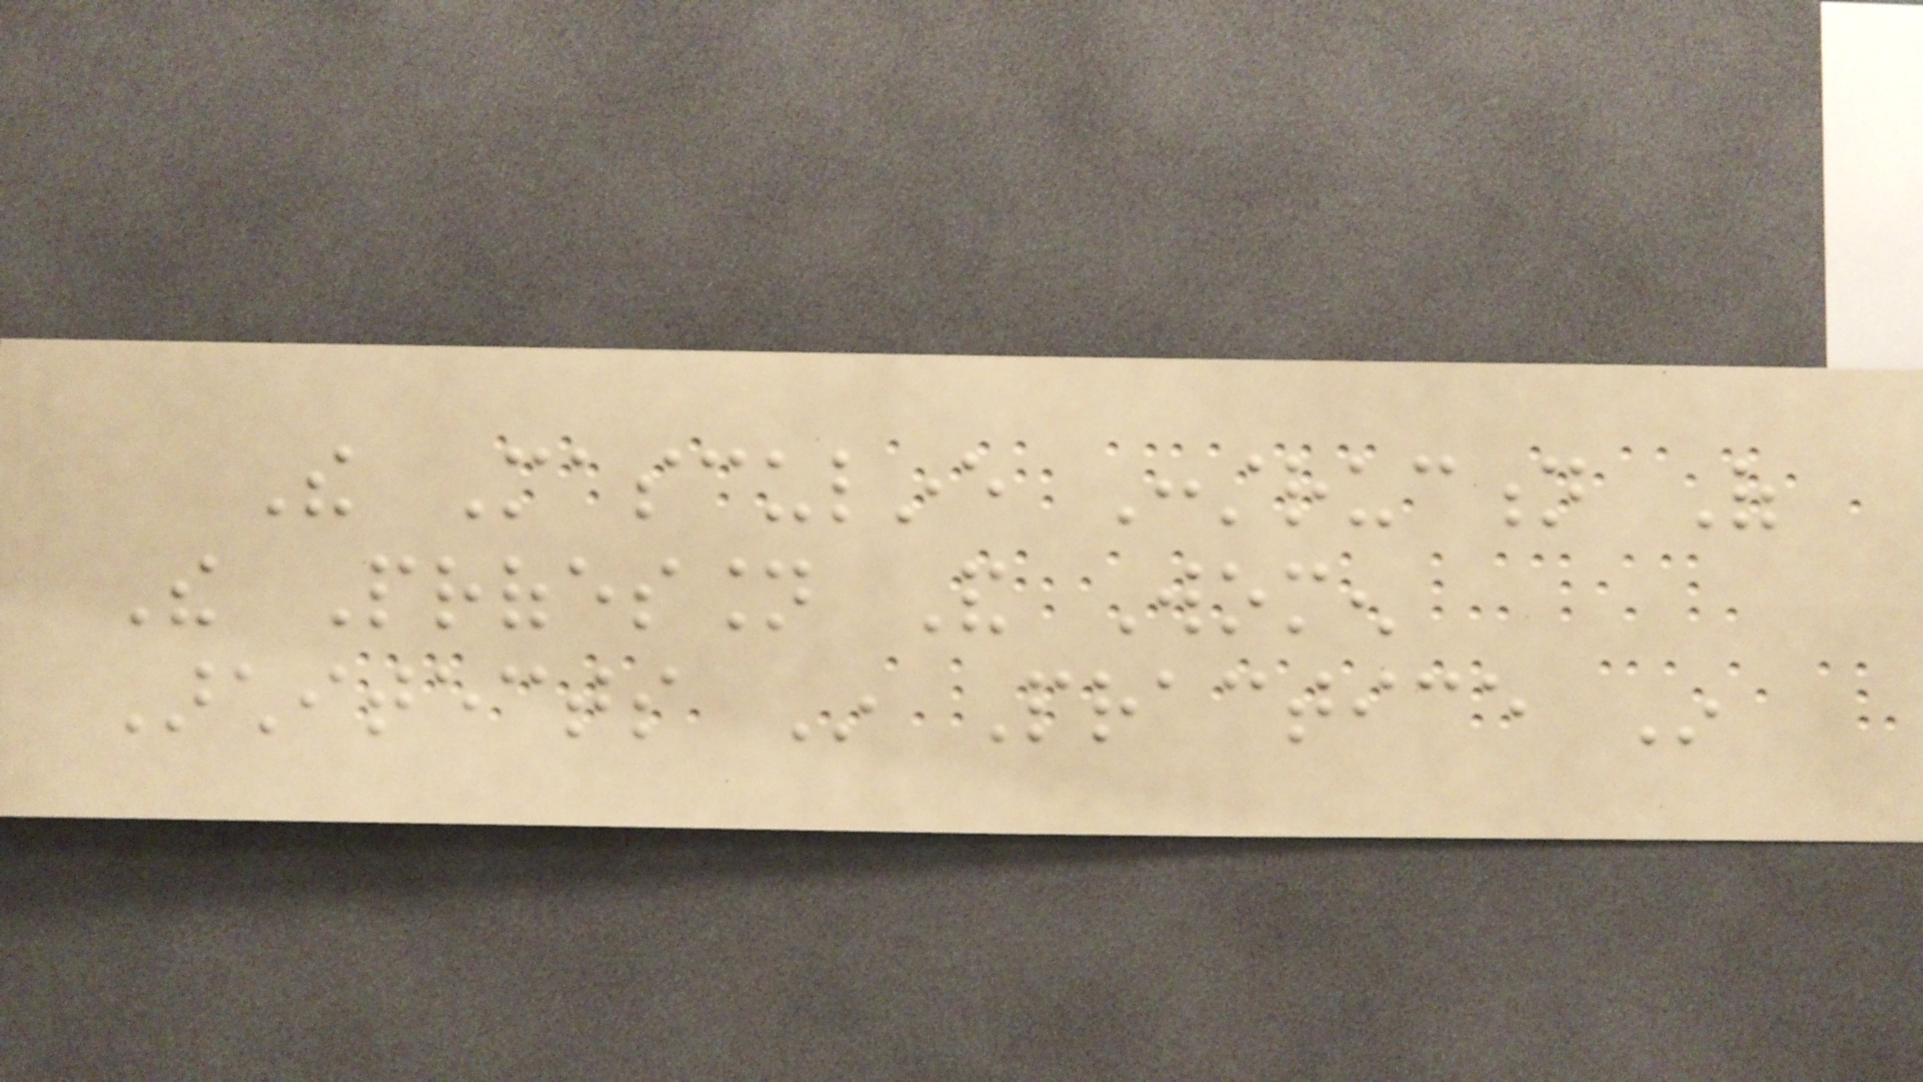The Masculine Construction Of
The Profession And Women
Architects In Practice In
